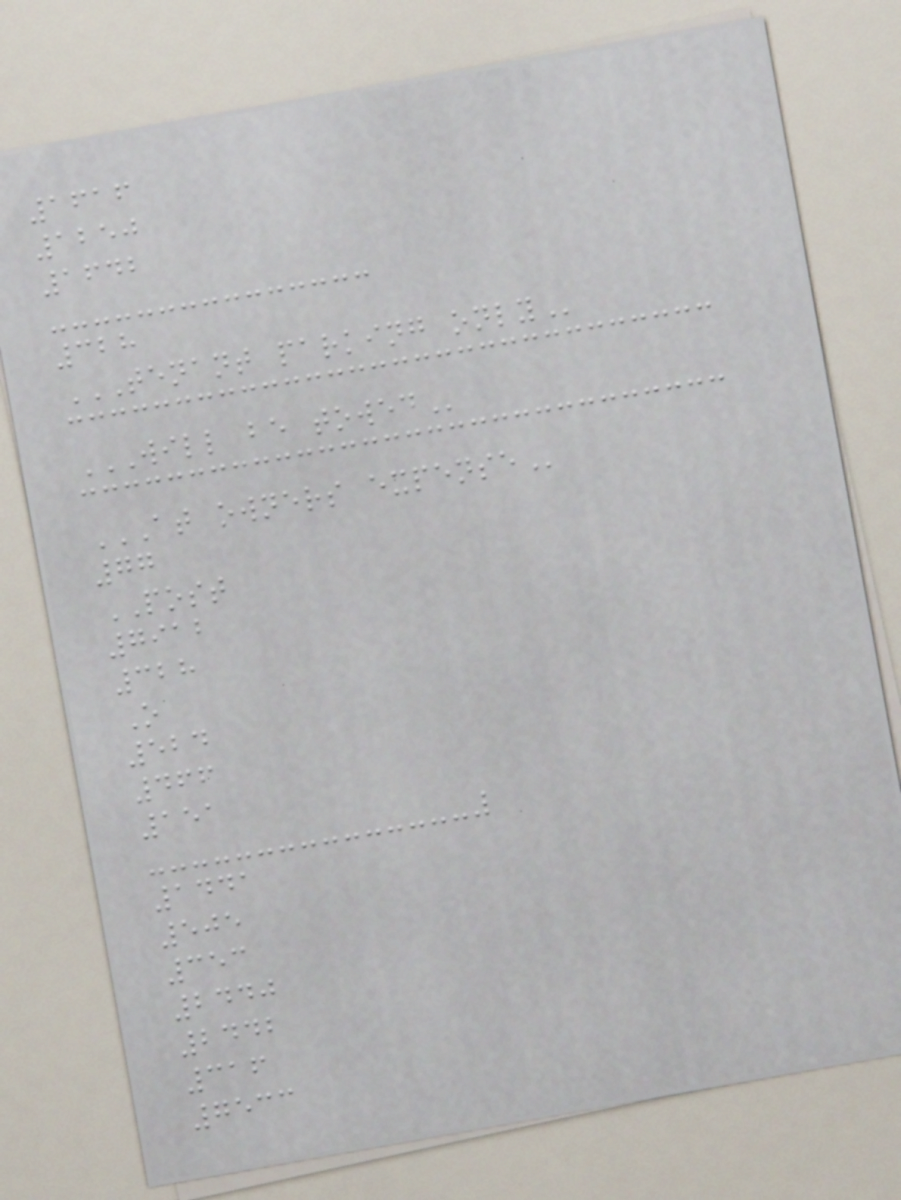1616
1250
1642
328
TENANT PARKING ONLY
WILL BE TOWED
AT OWNERS EXPENSE
77
POST
7912
328
O
524
466
151
1441
505
353
2440
2442
316
7533
